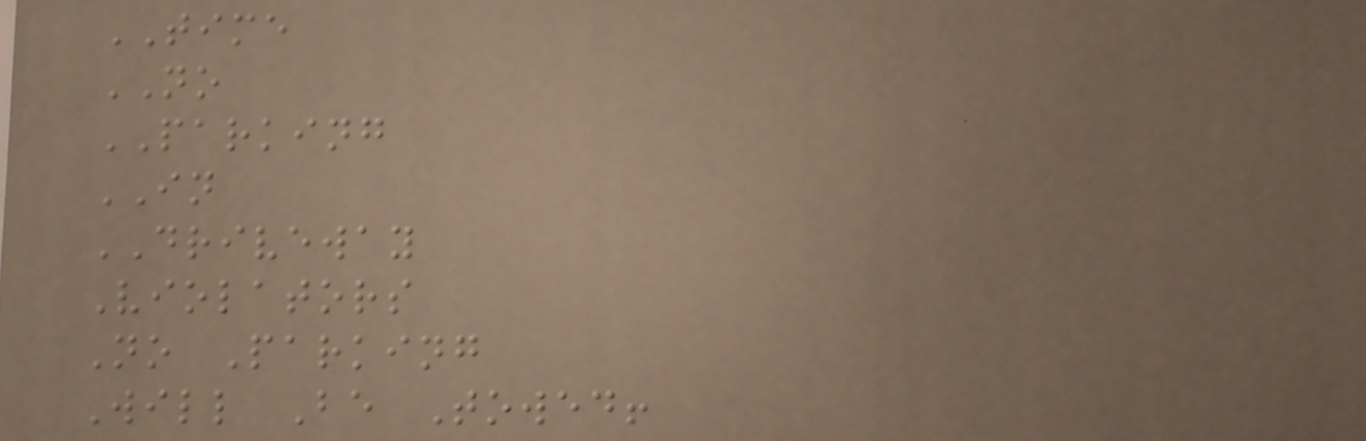TIME
NO
PARKING
IN
DRIVEWAY
Violators
No Parking
Will Be Towed!
